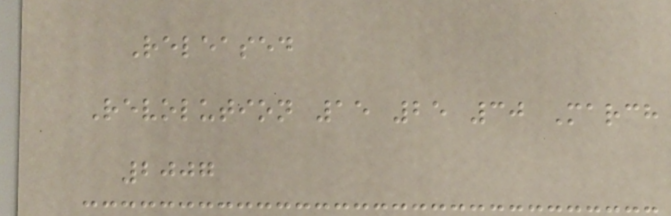Released
Revolution 15 25 30 March
2007
